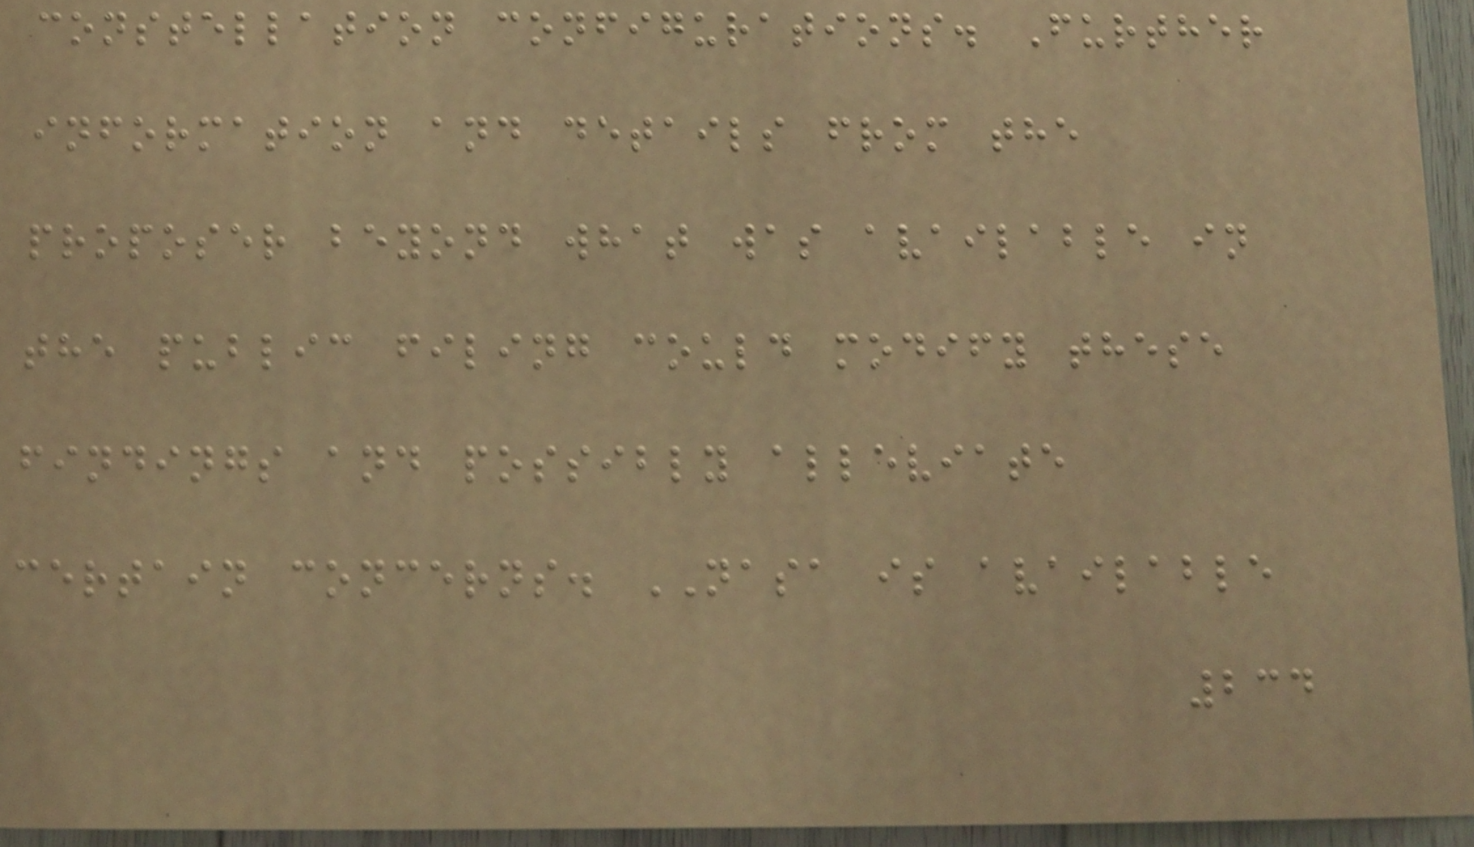constellation configurations. Further
information and details from the
proposer beyond what was available in
the public filing could modify these
findings and possibly alleviate
certain concerns. NASA is available
234
